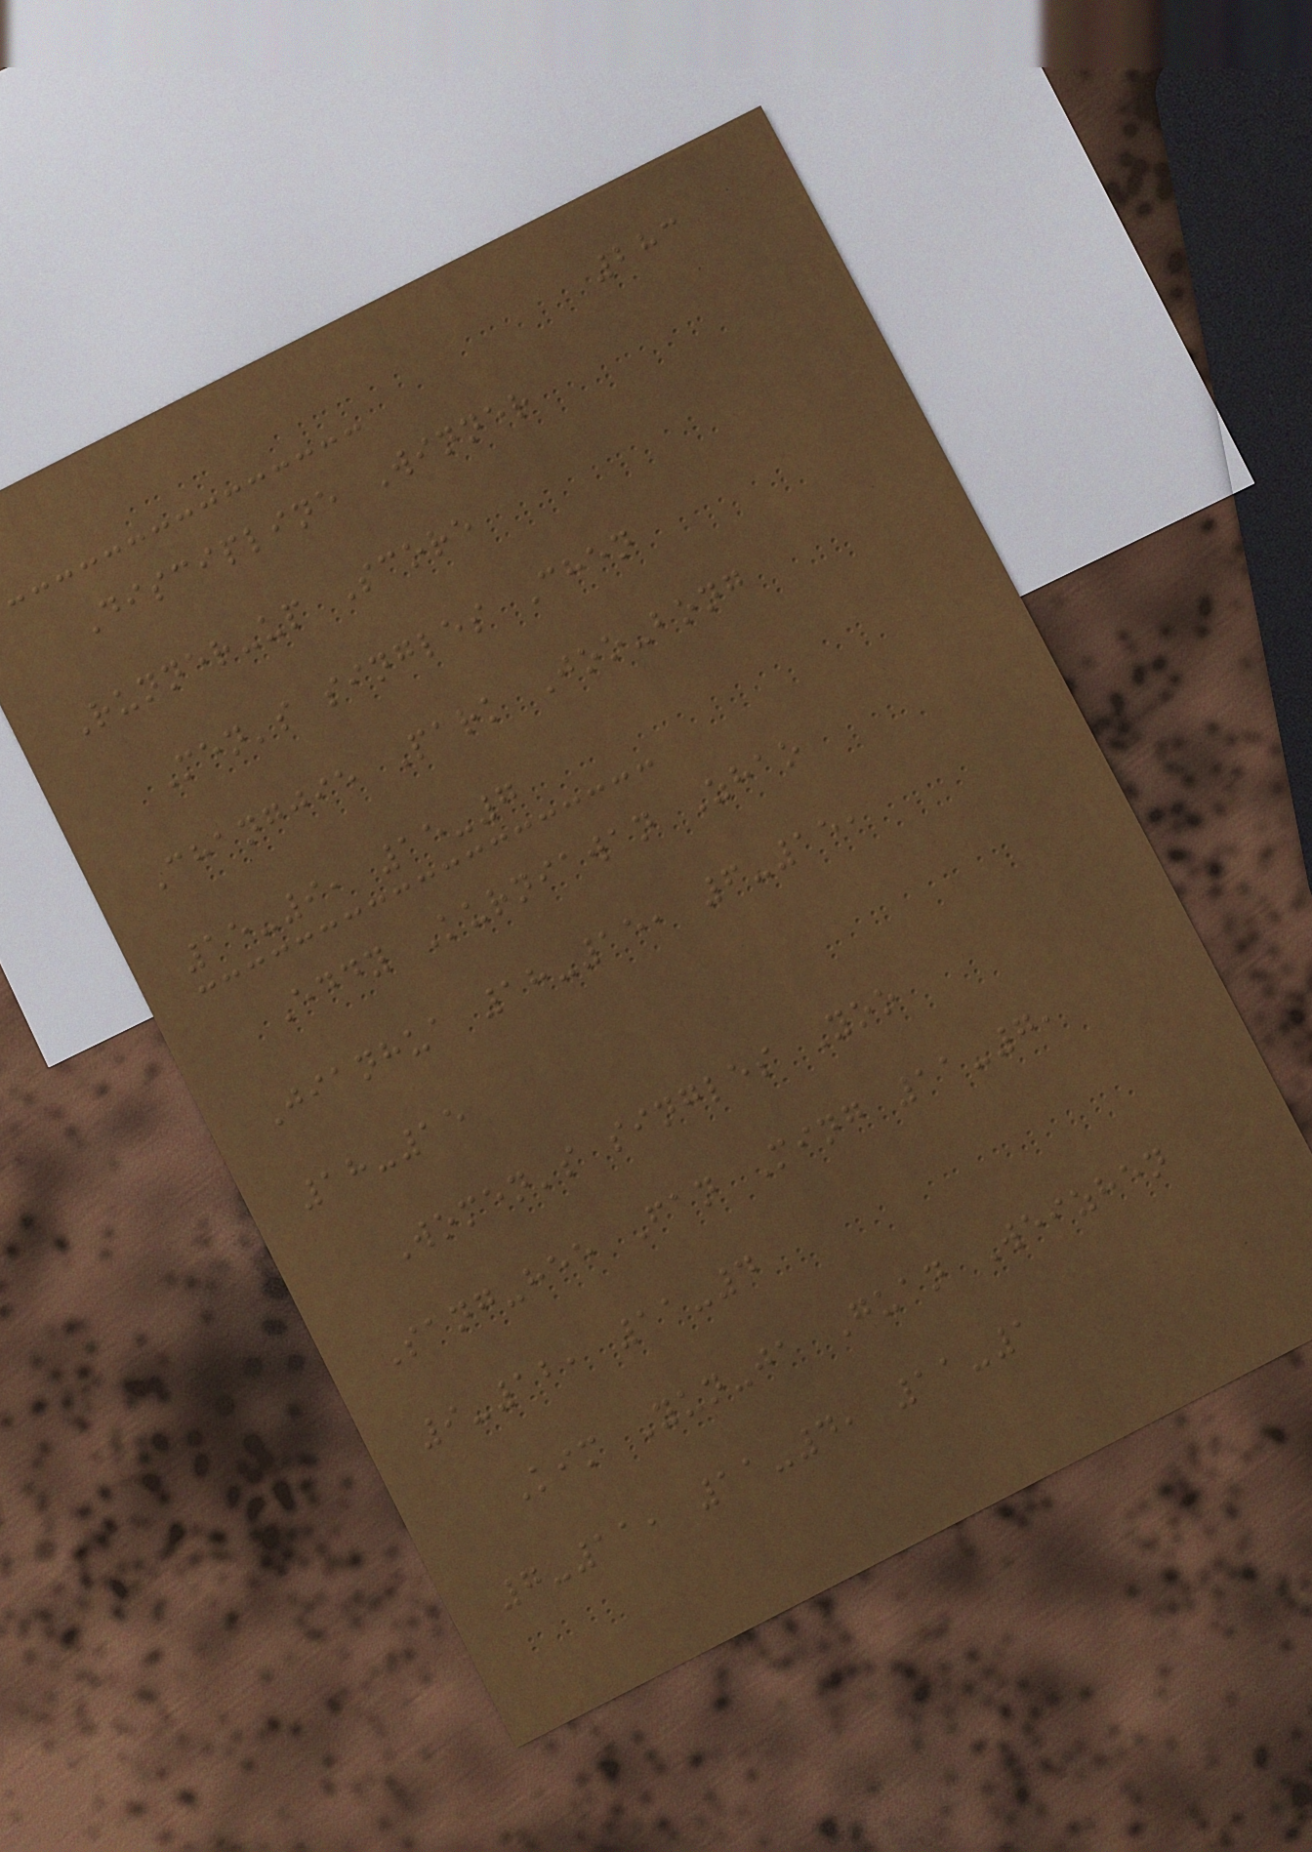283
Discipline Winner
Runner-up Score
Men's singles Chen
Changjie Park Joo-bong
15-9, 15-7
Eddy Kurniawan Zhao
Jianhua 18-15, 6-15,
18-15
Women's singles Yoo
Sang-hee Fan Ming 11-7,
9-12, 11-4
Kim Yun-ja Guan Weizhen
7-11, 11-4, 11-1
